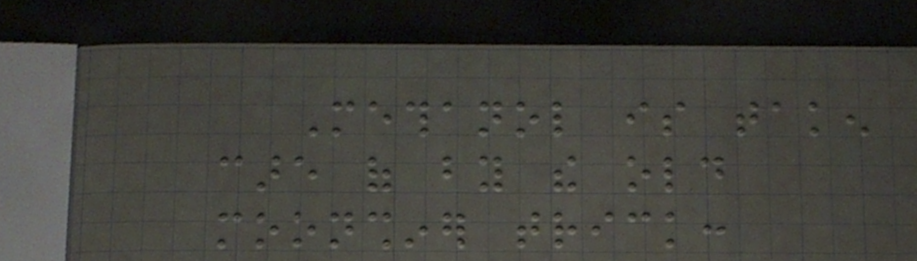Methanol is taken
care of by the old
moonshiner trick:
